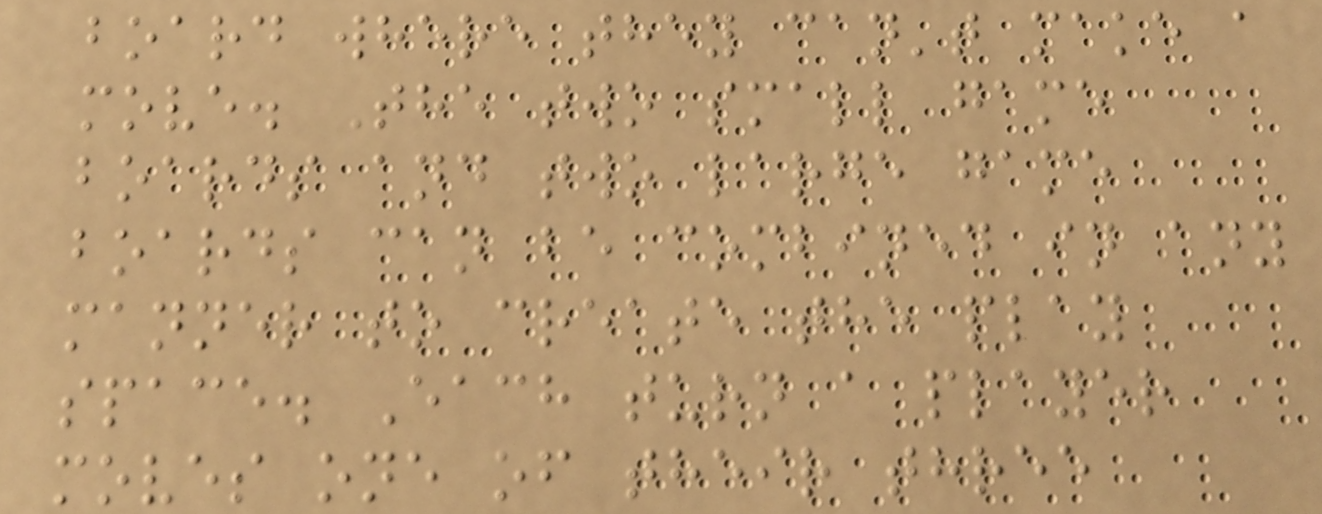board where they can't make a
move. The two small game
boards and two large game
boards can be combined in any
manner to create the play
space. Each turn a player
moves one of their three
